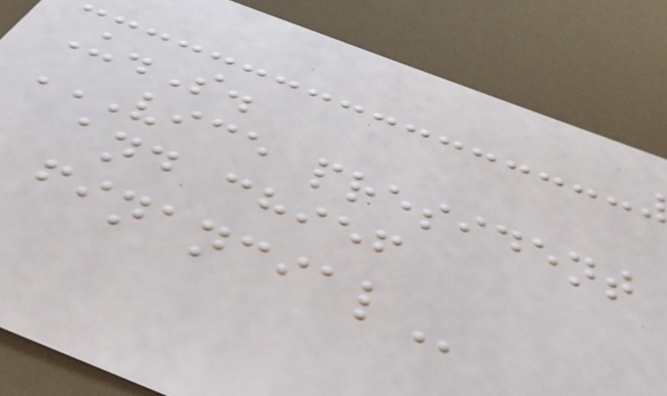U.S.
VICE PRESIDENT
AND CHIEF
FINANCIAL
